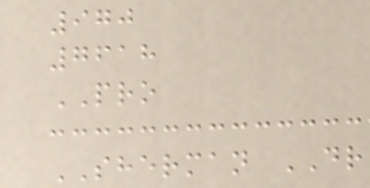970
7618
PRO
SHERMAN DR
